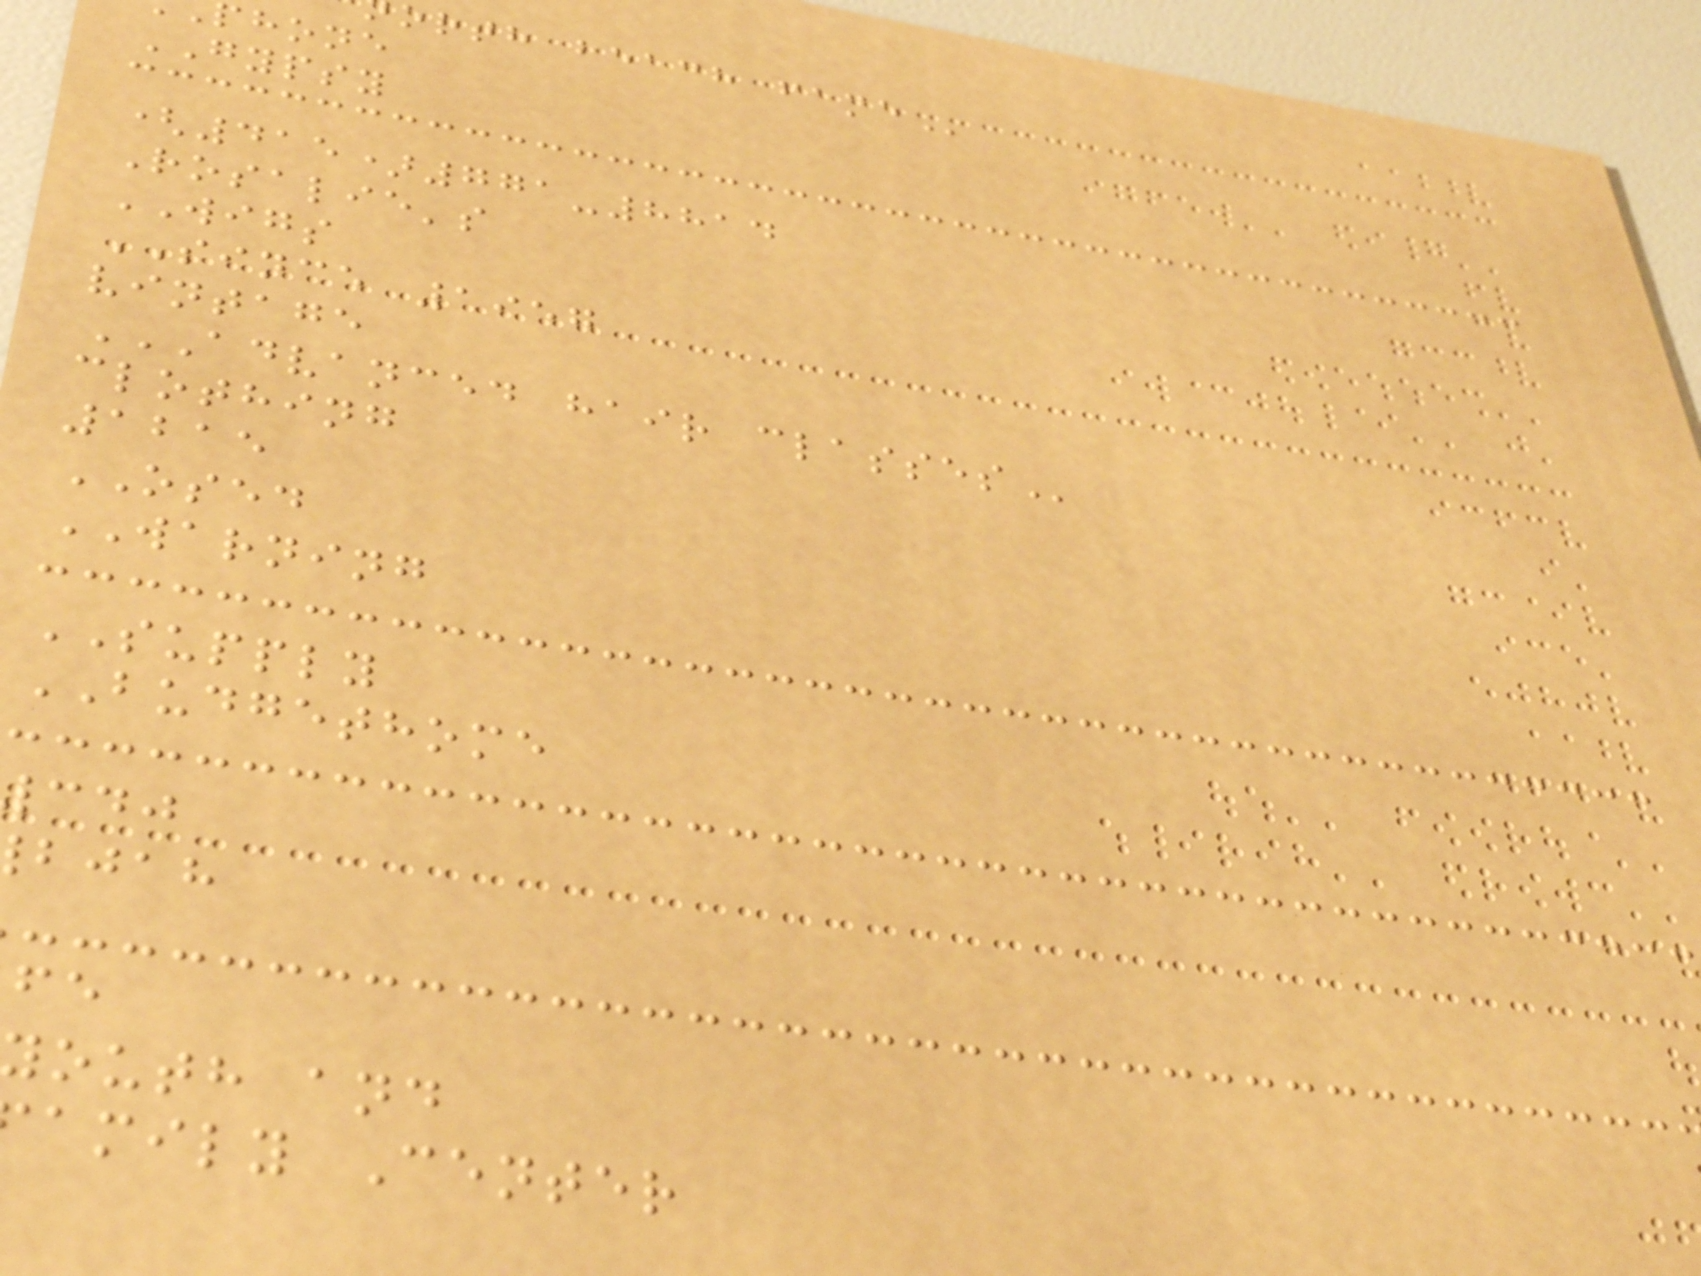orth beach
phone
GYPSY
(415)771-8814
Rosalie's
WIGS
SINCE 1957
vintage
ADVANCED HAIR CLASSES
clothing
1215
OSED
WARNING
SUPPLY
BUDGETHOME
bjah
youth and
amily Center
